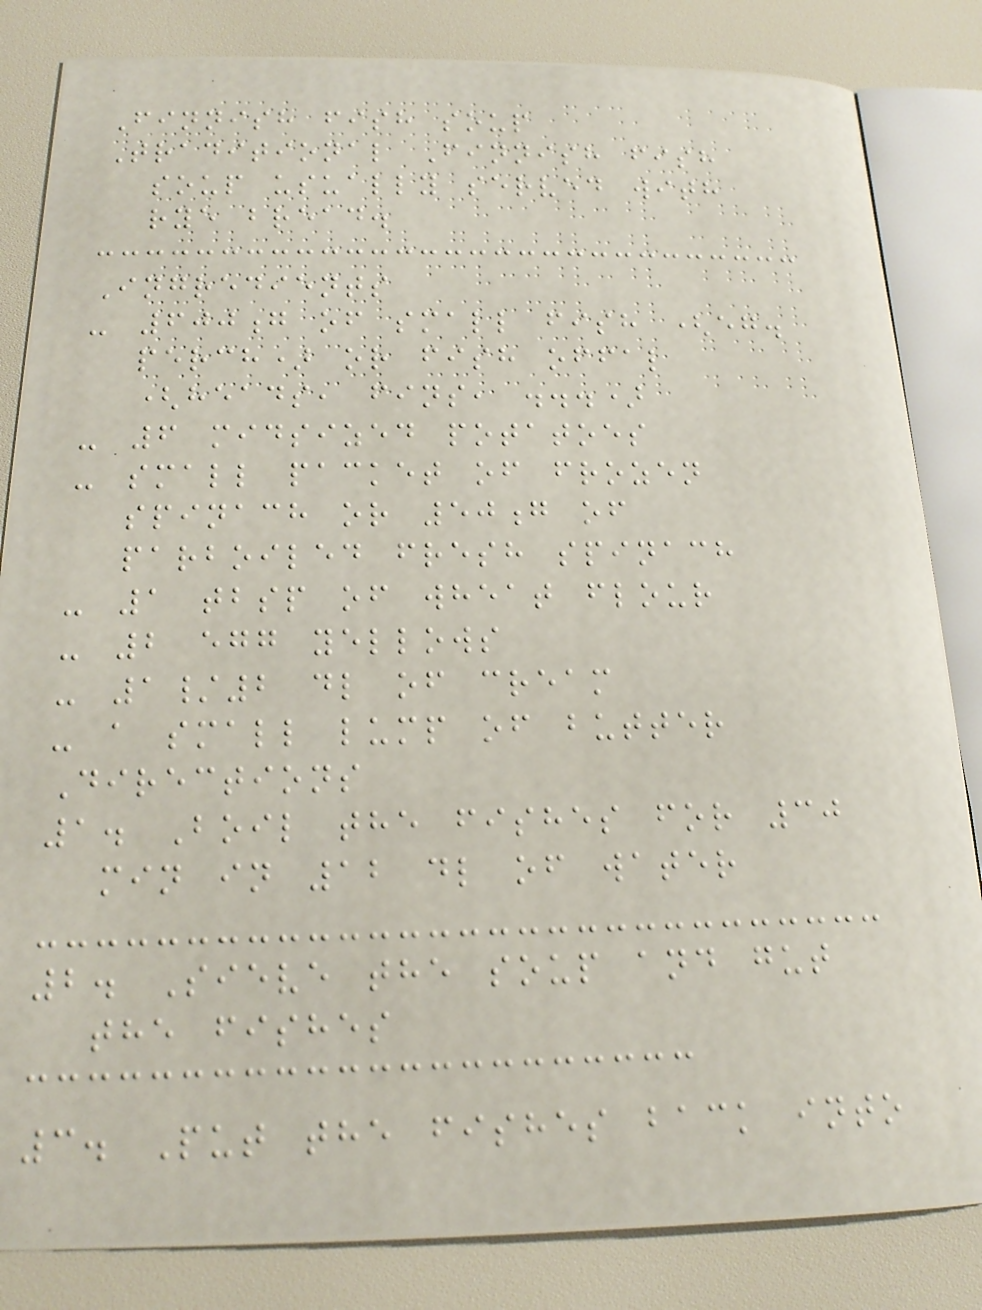Finnish fish soup
Traditional Finnish fish
soup usually served with
rye bread.
Ingredients
- 600g of small fish (eg.
perch) or fish offal
(heads, fins, ...)
- 6 midsized potatoes
- small packet of frozen
spinach or 50g of
parboiled fresh spinach
- 1 tbsp of wheat flour
- 2 egg yellows
- 1/2 dl of cream
- a small lump of butter
Directions
1. Boil the fishes for 30
min in 12 dl of water
2. Sieve the soup and gut
the fishes
3. Put the fishes back into
